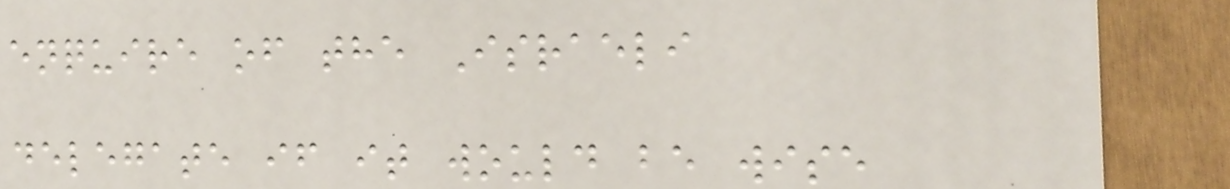enquire of the Israeli
delegate if it would be wise
